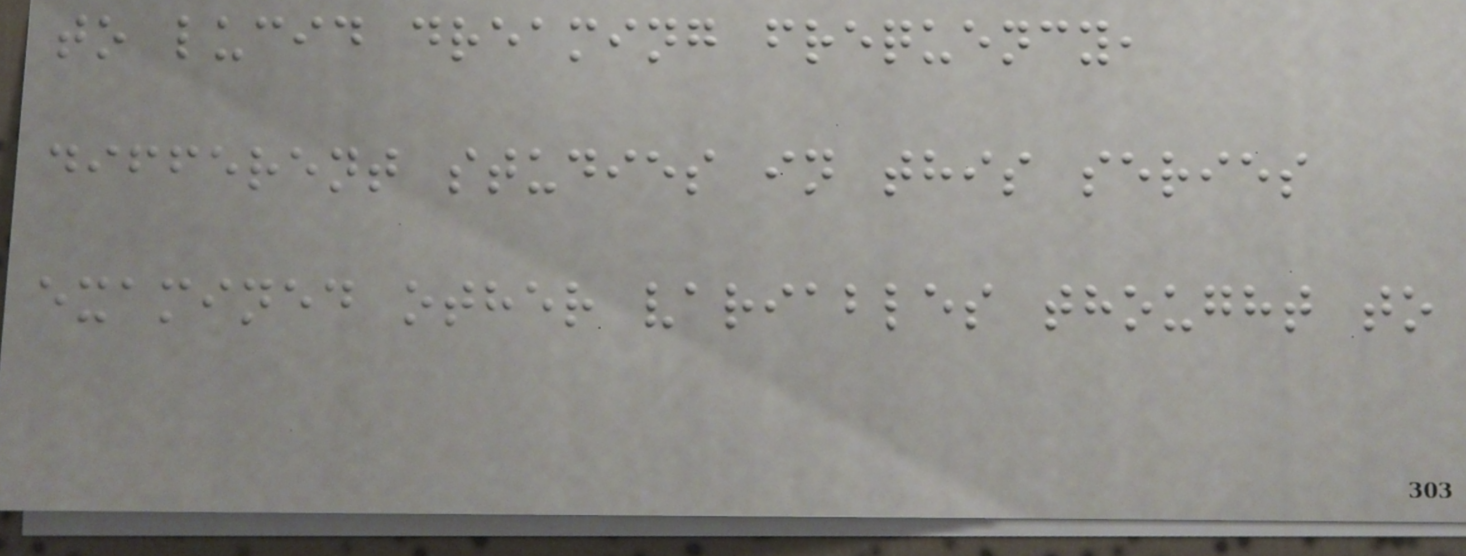to lucid dreaming frequency,
different studies in this series
examined other variables thought to
